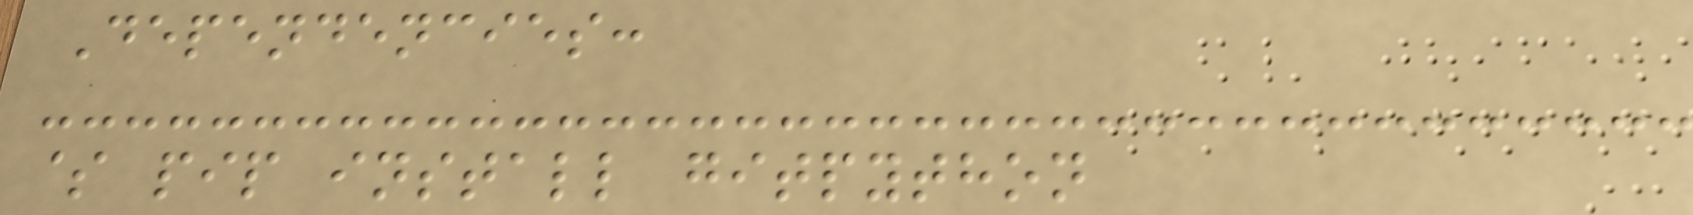Dependencies:
$ pip install gitpython
